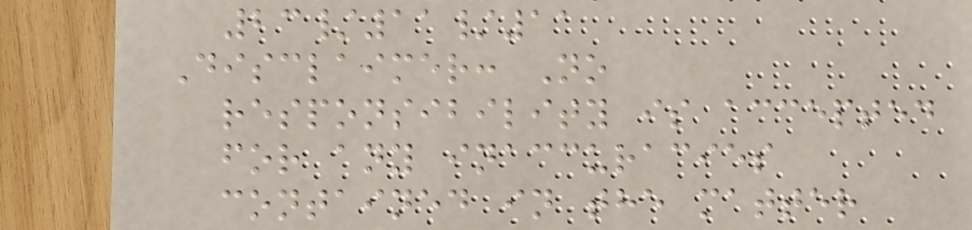23/11/11
Disclaimer: No
responsibility is accepted
for any inaccuracies
contained in the matter
